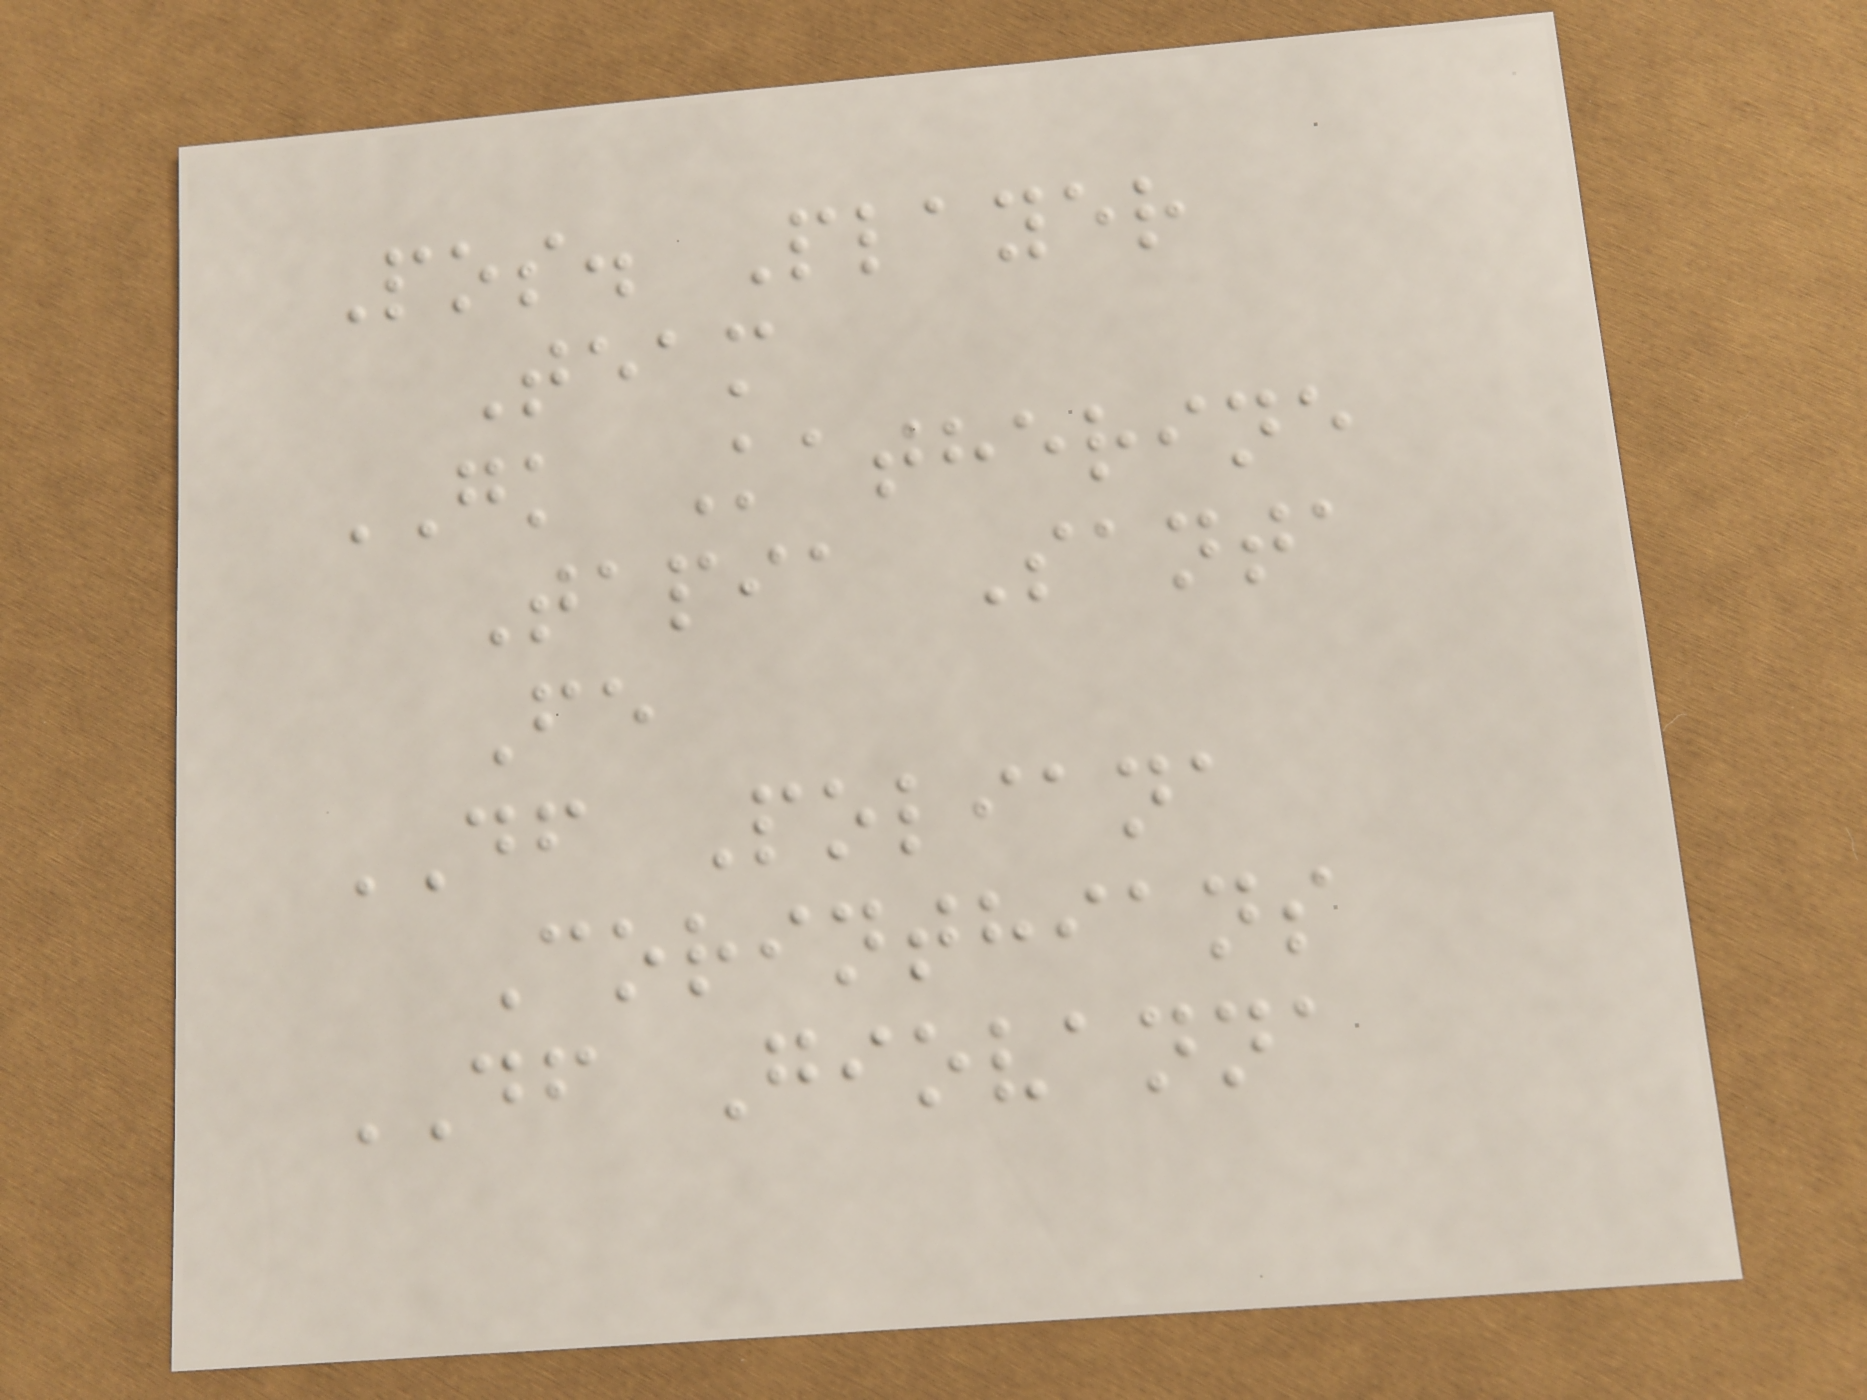Pos. Player
Team
GK Katherine
Tapia Santa
Fe
DF Poliana
Corinthians
DF Giovanna
